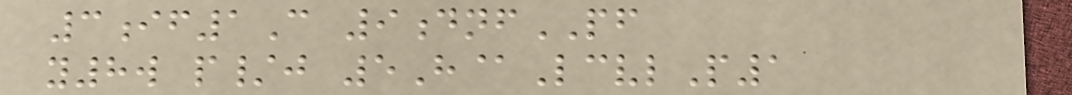3if1C 9dnfPF
y8w p/j 5H@LcvlP1
